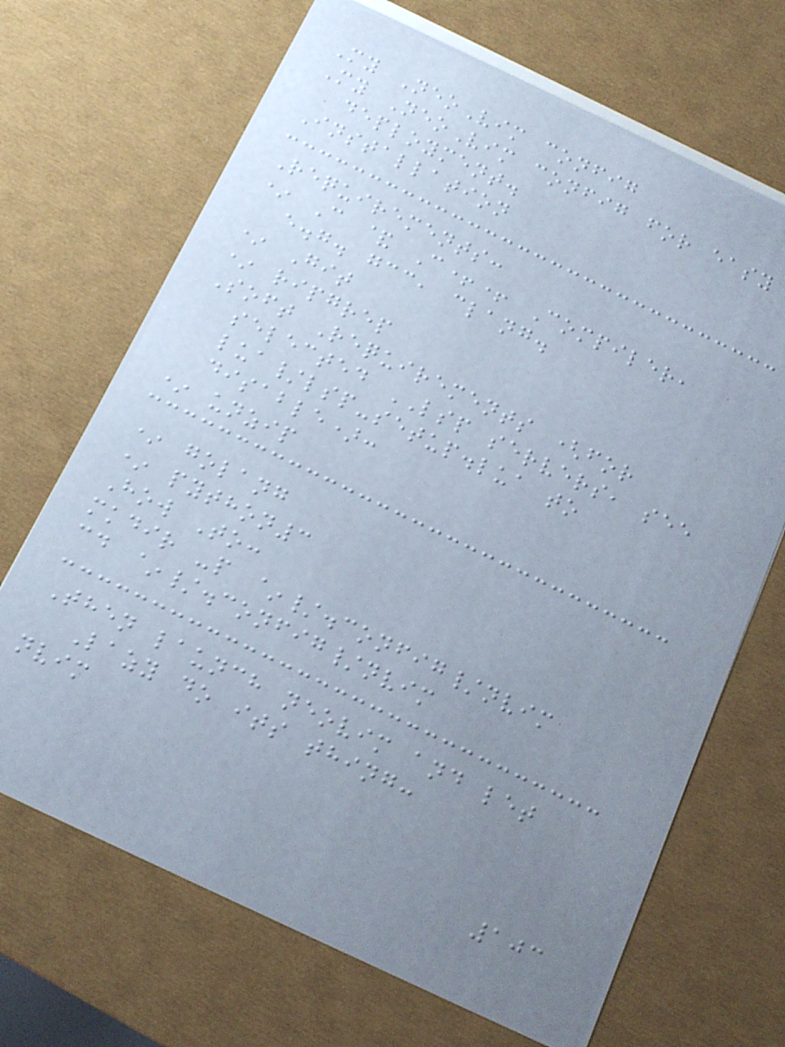My NeoVim config
My NeoVim config for easy
deployment.
Installation
Requirements:
* C & C++ Compiler,
e.g. gcc, clang.
* Git
* ripgrep
Soft Requirements (for
selected LSP servers, see
lua/lsp-setup.lua to
disable):
* unzip
* golang
* python3
How To:
mkdir -p ~/.config/nvim
cd ~/.config/nvim
Then launch neovim and let
Lazy do its thing:
nvim
103
